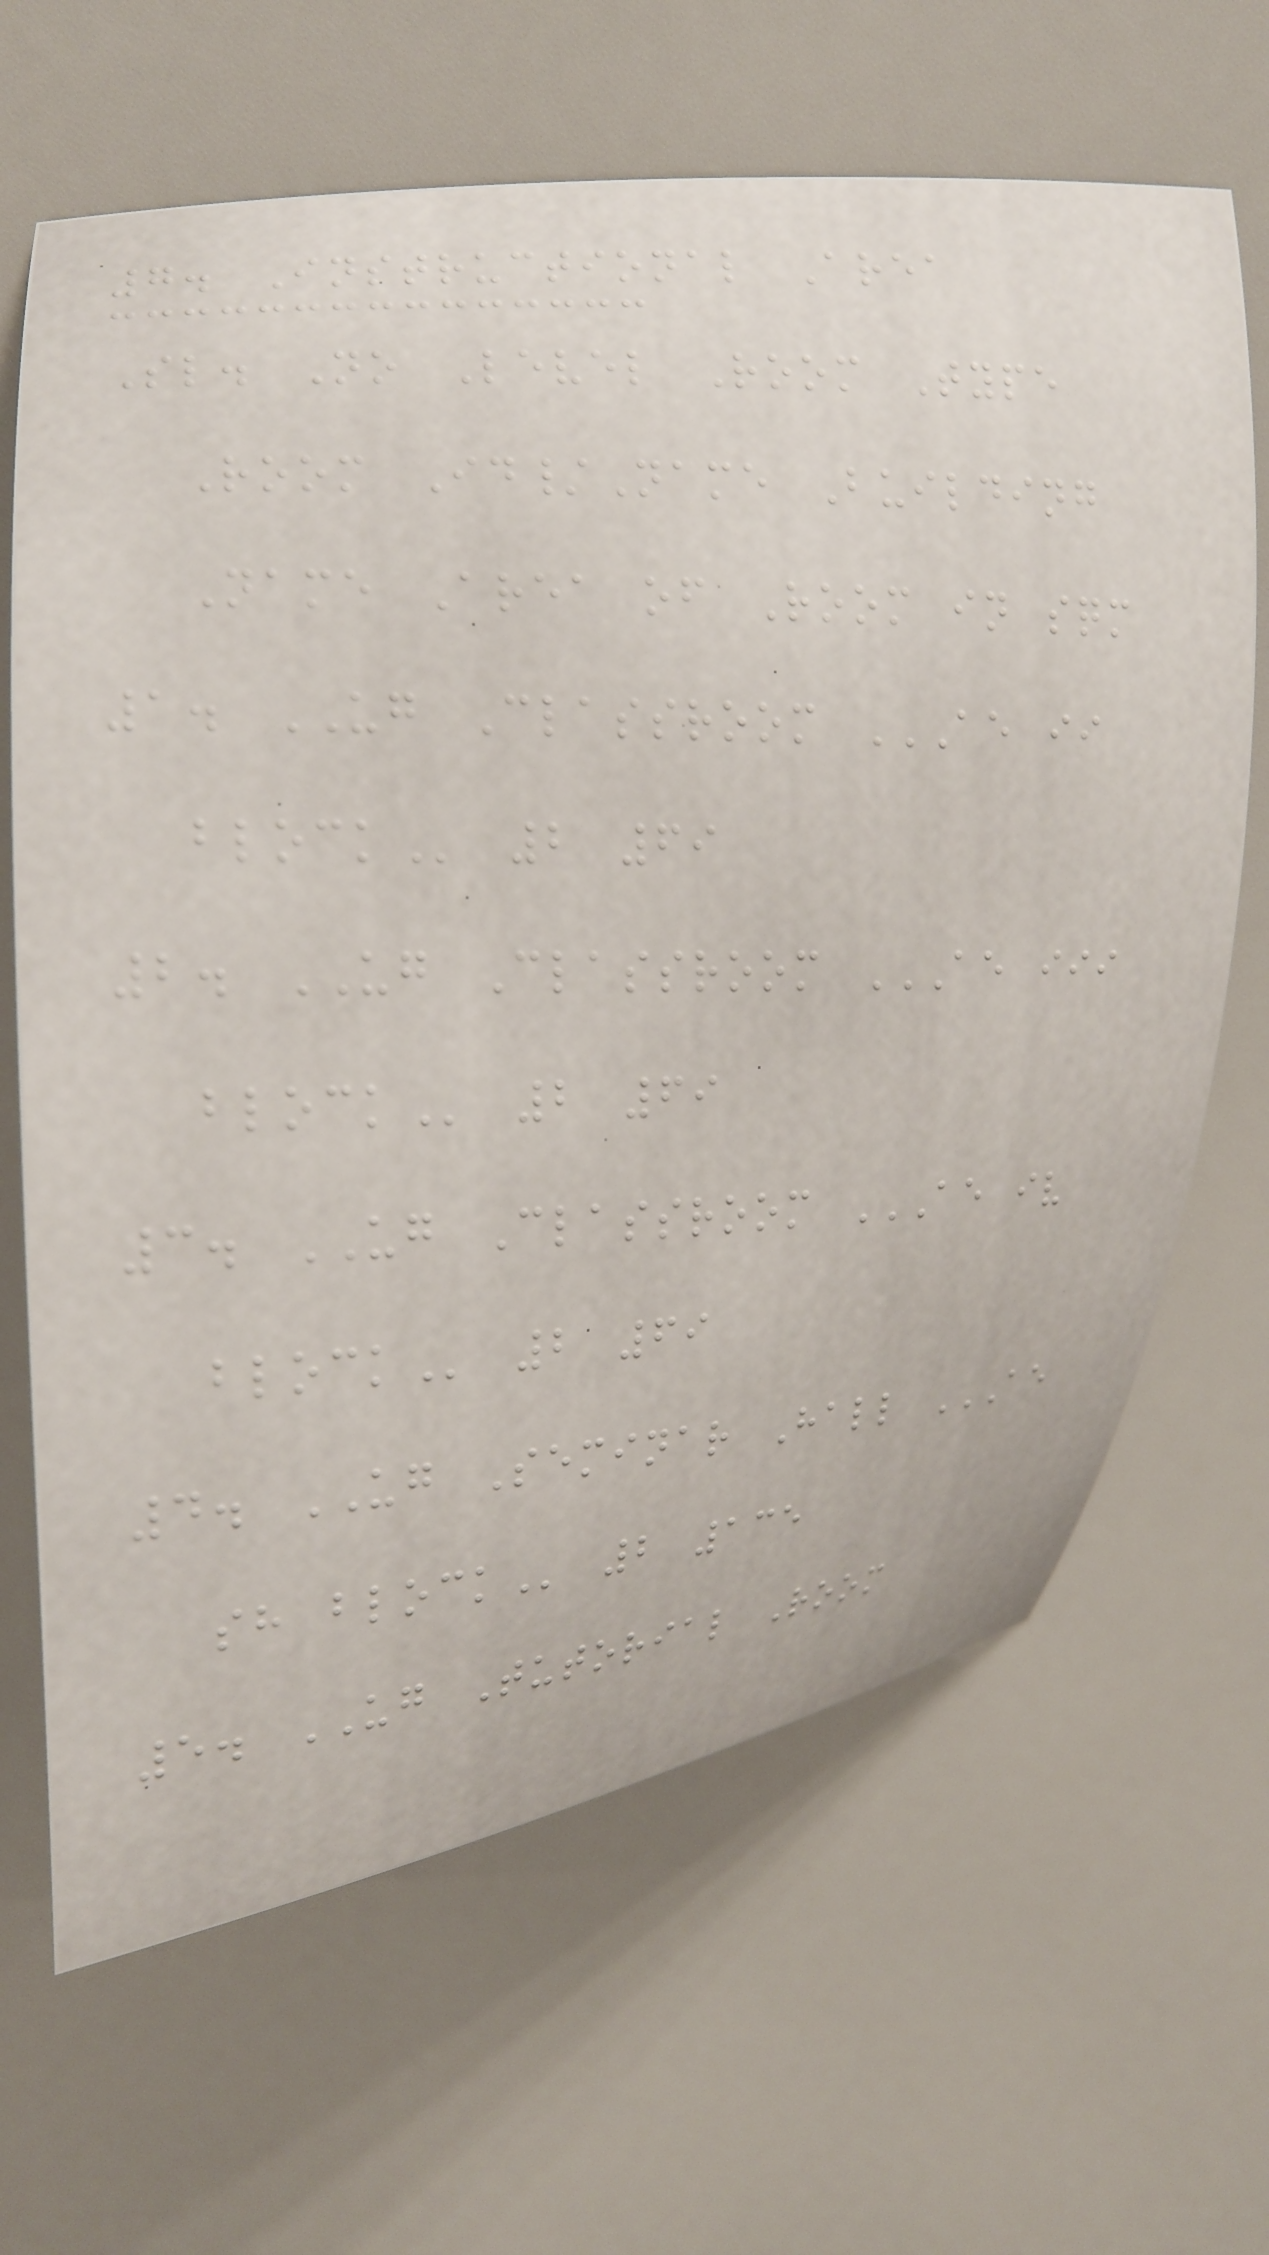7. Instructional Area
Sl. No Level Room Type
Room Id/Name Building
Name Area of Room in sqm
1. UG Classroom AE II
BLOCK 2 69
2. UG Classroom AE III
BLOCK 2 69
3. UG Classroom AE IV
BLOCK 2 69
4. UG Seminar Hall AE
SH BLOCK 2 135
5. UG Tutorial Room
